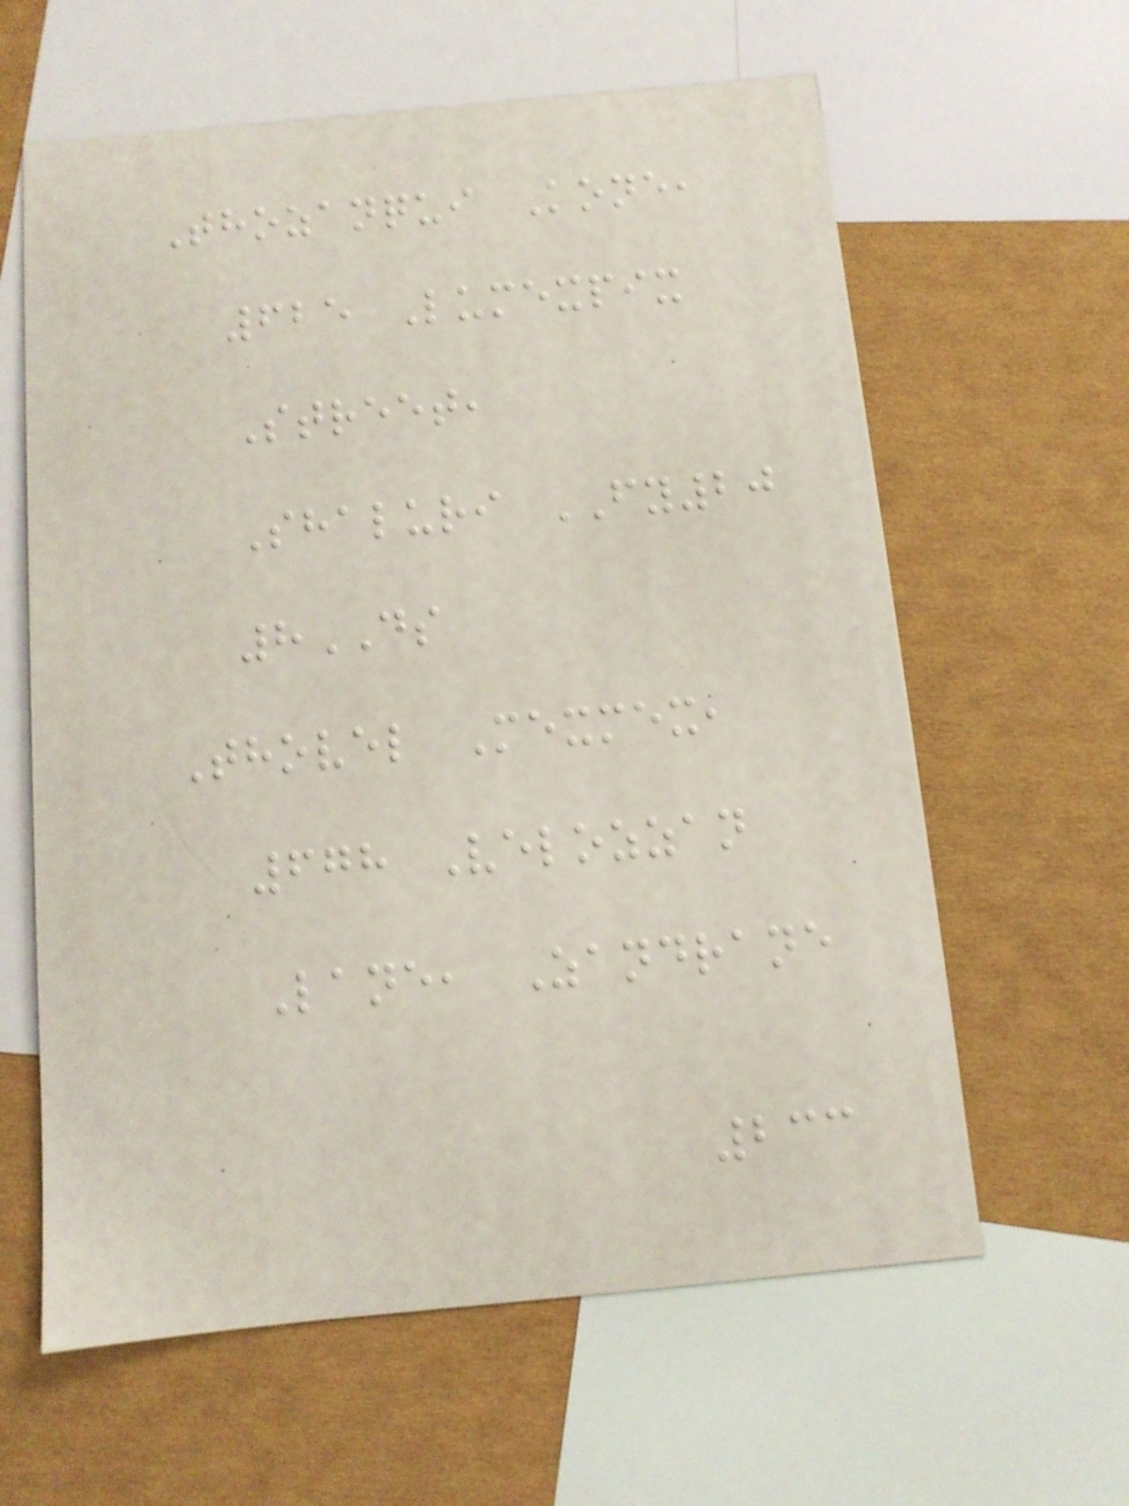Thozanqui Kone,
625 Lumexpix
Street,
Shaluri FY20
8DS
Thovel Mexmex,
678 Velozzan
Lane, Zandrane
233
